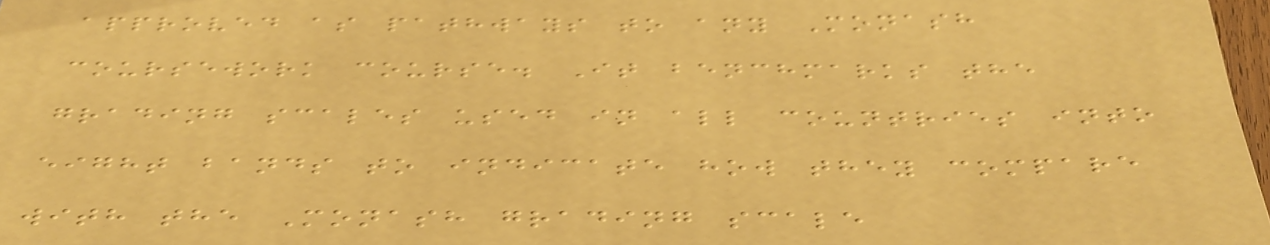approved as pathways to any Monash
coursework course. It benchmarks the
grading scales used in all countries into
eight bands to indicate how they compare
with the Monash grading scale
